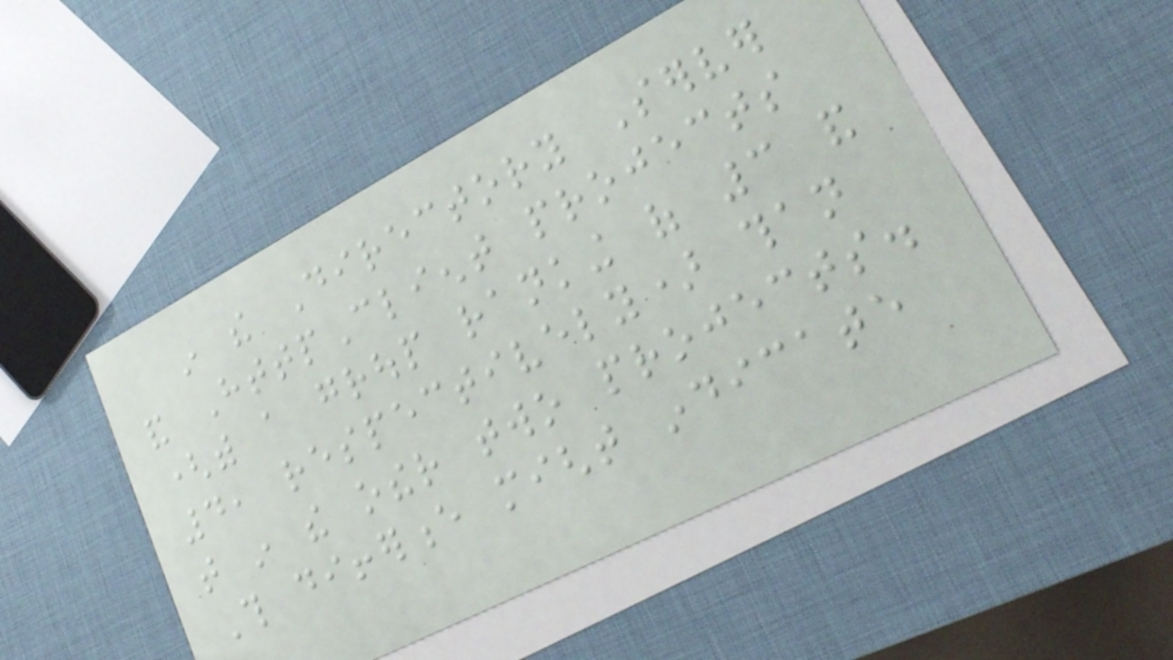in the Directory Server
and HttpClient projects
(with a group ranking of 3 and
4, respectively) than
that in the other two projects.
This difference might indicate
